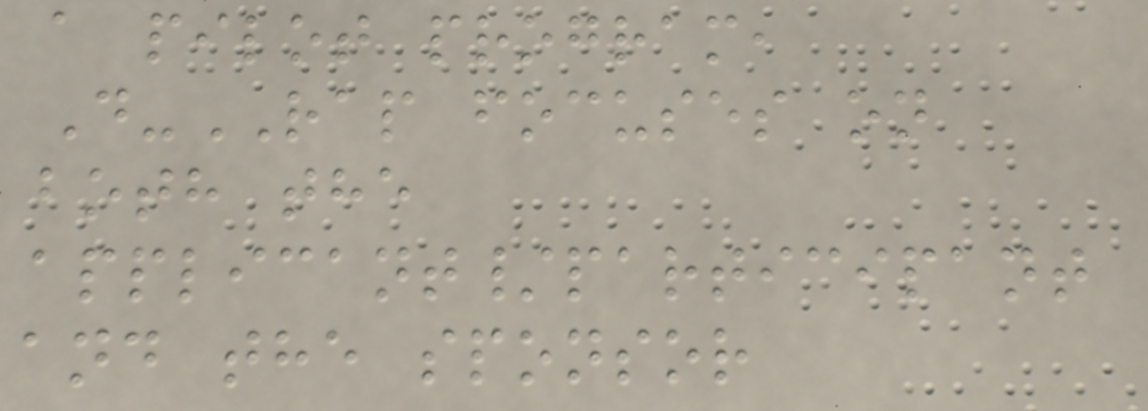a pilot program,
D-RAP focuses on
both the
applicant/participant
and the sponsor
